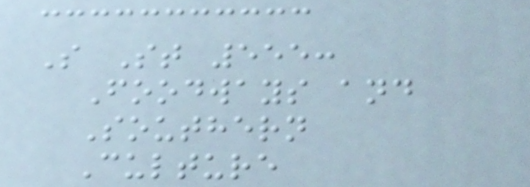S St 555:
Foodways and
Southern
Culture
